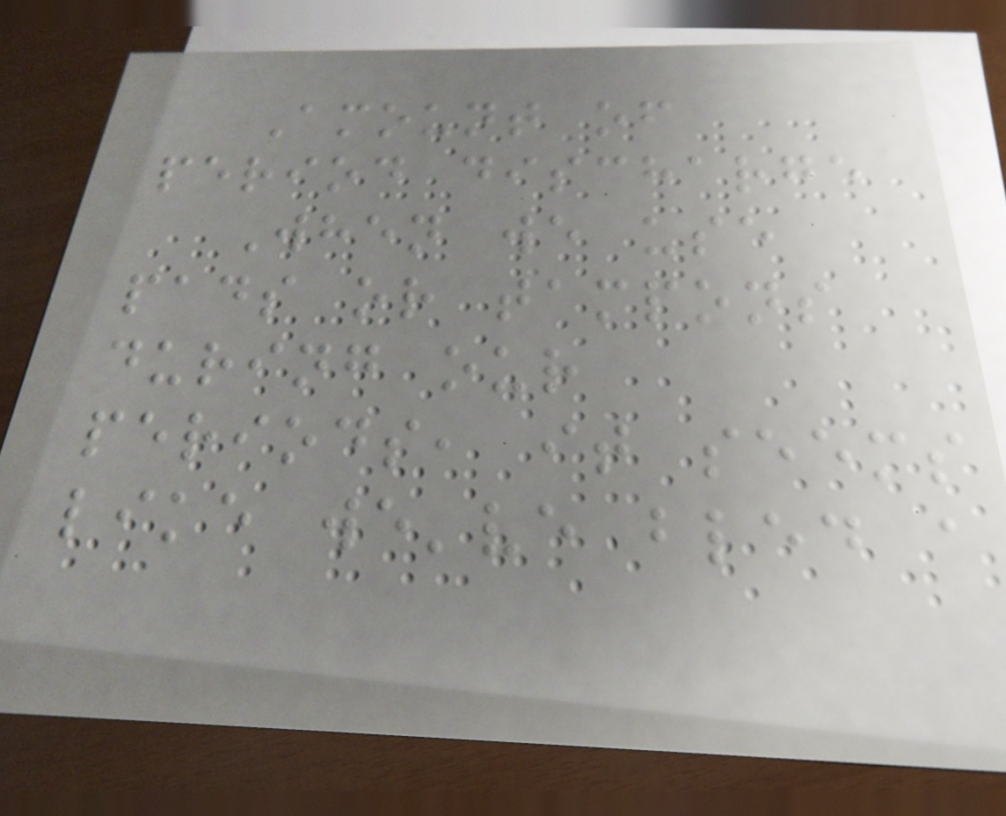Amount of
period discharge
When we use
pads or tampons
during our
periods, it seems
like we've bled a
